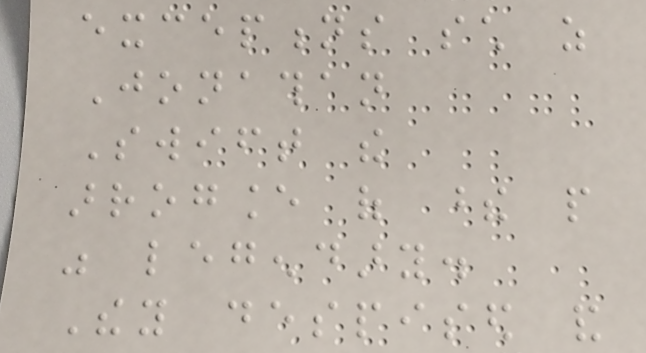exceptions such as
Jonathan
Swift the
arrogance of these people
was legendary.
They despised and
